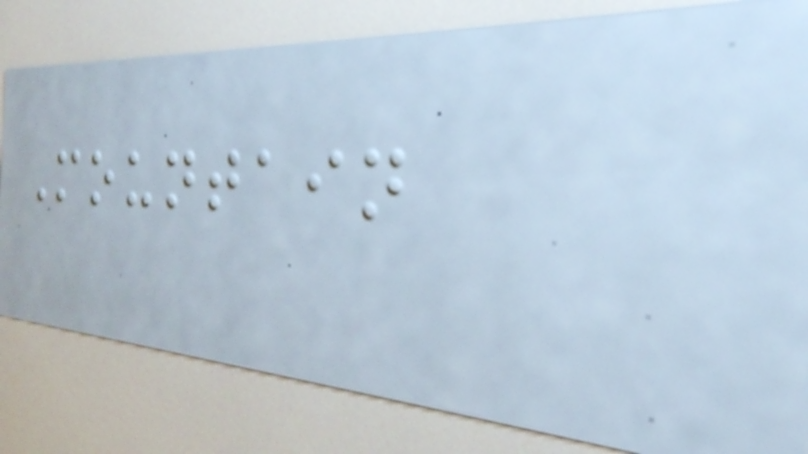Mountain
